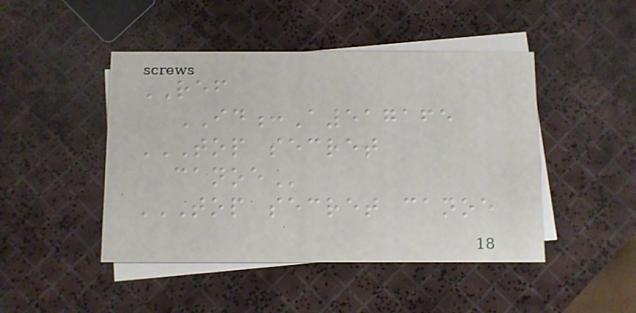REF
ID:A517165
TOP SECRET
CANOE
TOP SECRET CANOE
